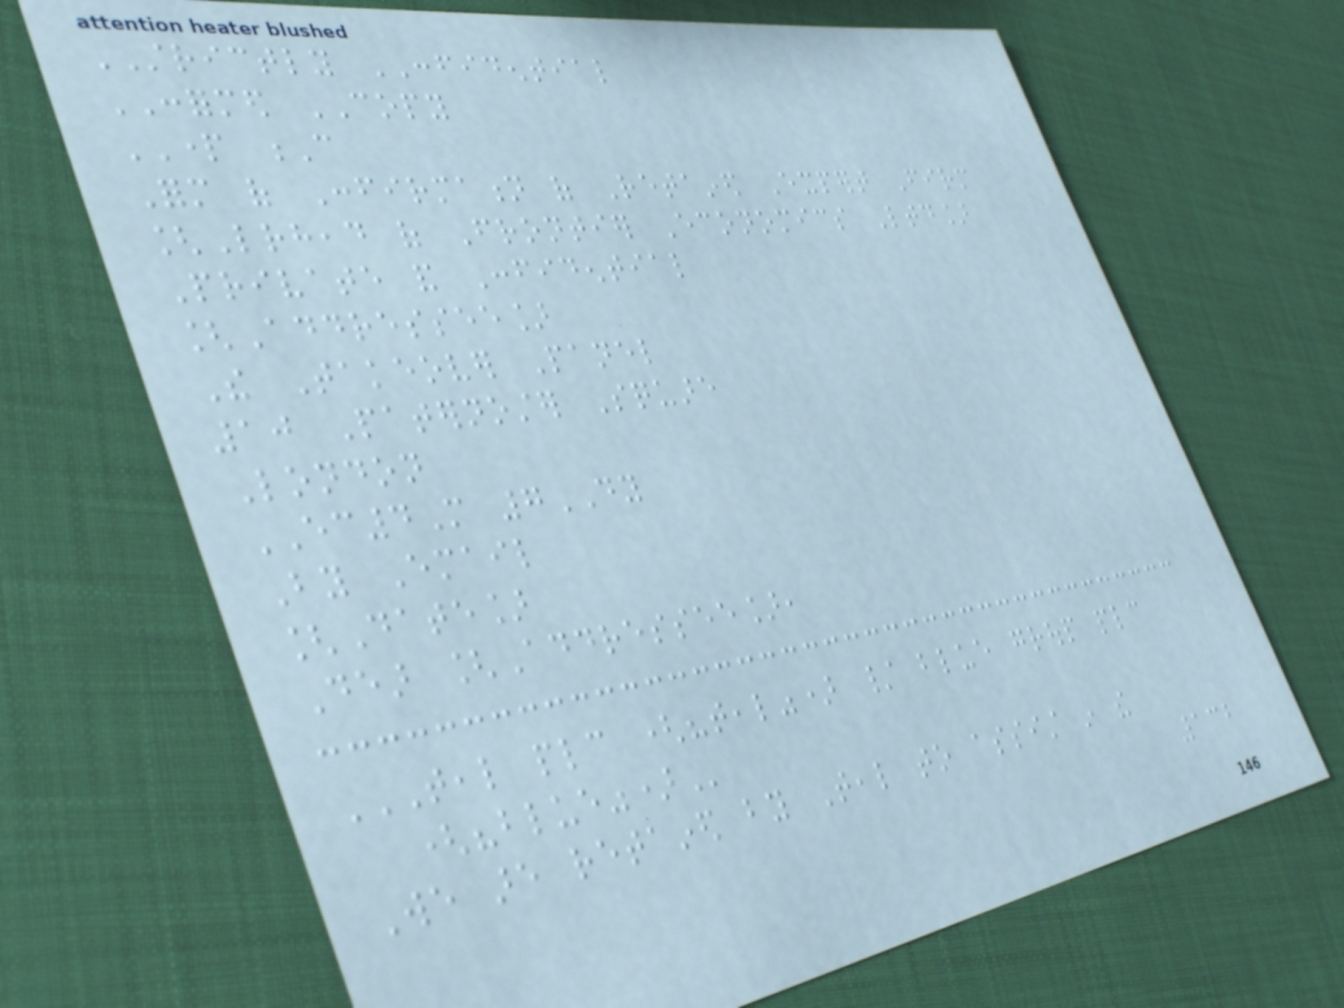STRICTLY CONFIDENTIAL
CONFORMED COPY
PART C
Form of Confirmation of Retained Expert Firm
[Letterhead of Frontier Economics Ltd]
Private and Confidential
[Addressee]
The Takeover Panel
10 Paternoster Square
London
EC4M 7DY
By Email
[Date]
Dear [Addressee],
TEAL PLC ("TEAL") / BLUE GROUP PLC
("BLUE")
We are retained by Teal to assist in the
132
